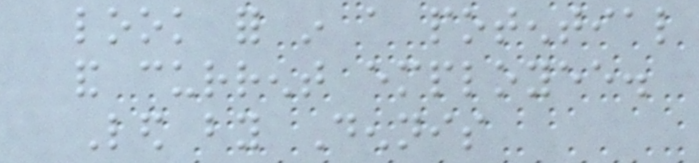look for in a potential
and current employee.
Led by Dennis
